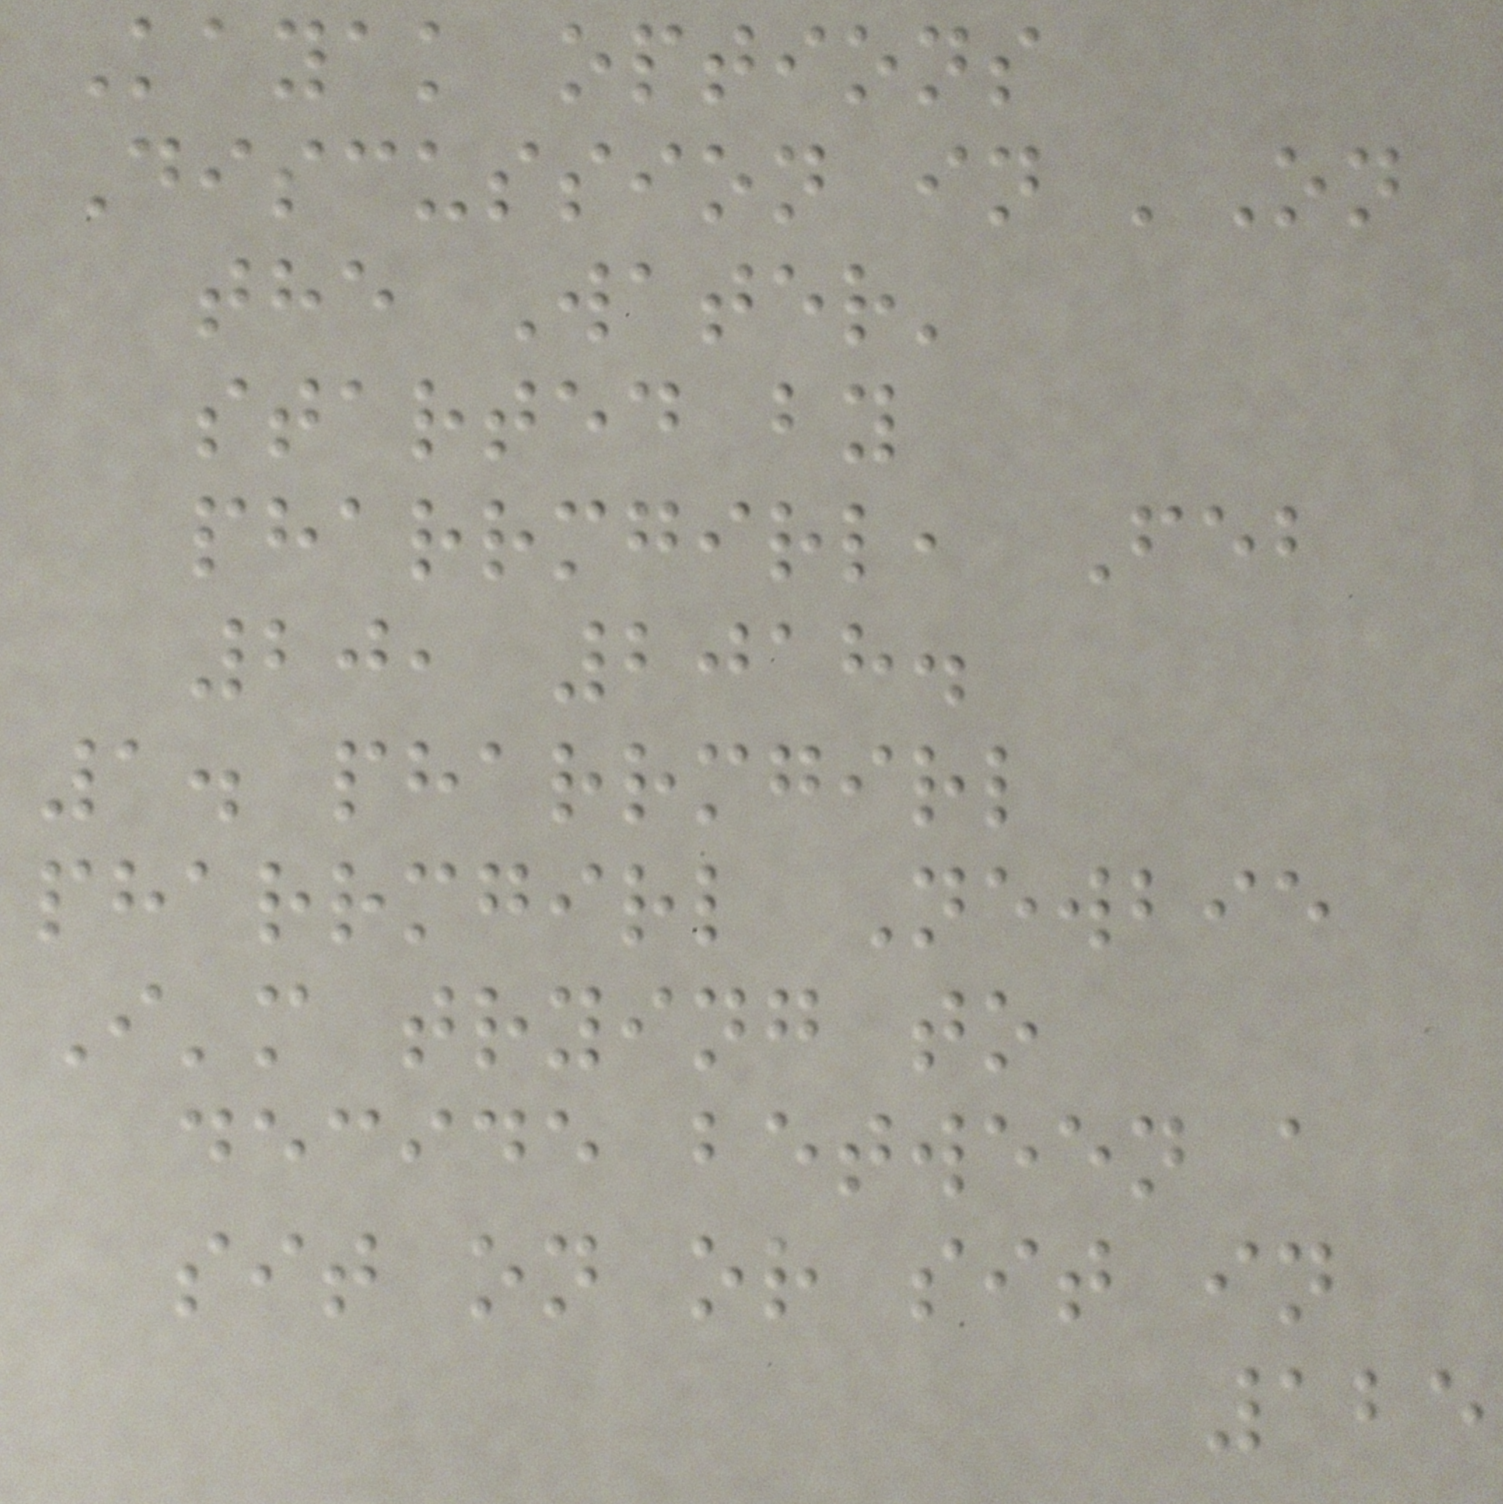Kayak options
Discussion in 'On
the Water'
started by
pharrmgirl, Feb
20, 2018.
1. pharrmgirl
pharrmgirl Newbie
I'm trying to
decide between a
sit on or sit in
125
